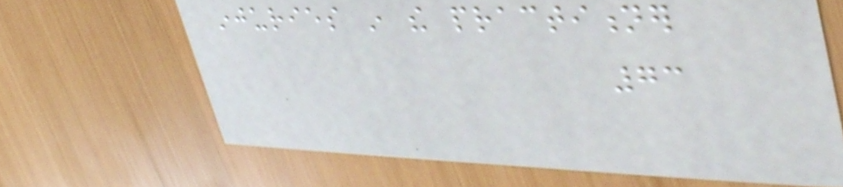injuries in the practitioner
73
